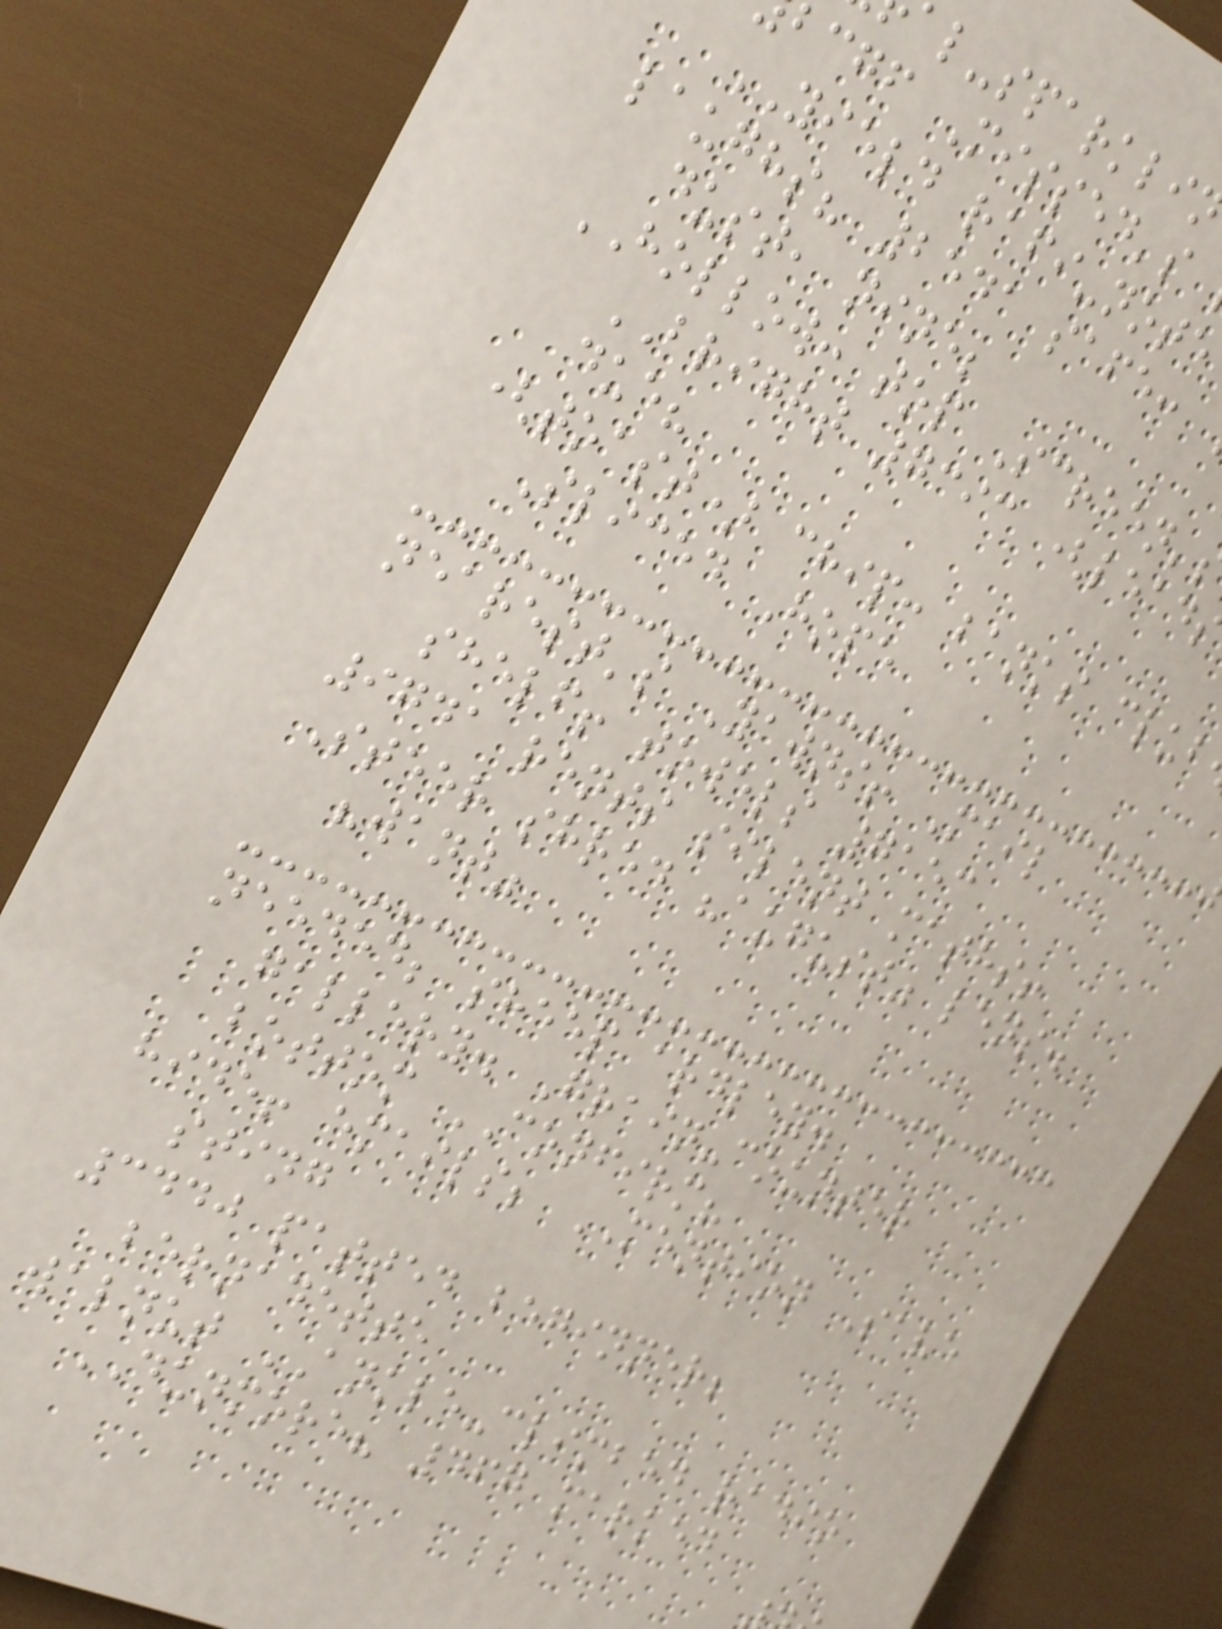bcgf Missed's
YIELD rafi-note
laughs? 2541 safe:
dust, nine;
HOLLOW: top Screen'
BRIGHT 7393 (lead
due?
(toast) chip: banks club
Sliced Hope
nearest's Yawns! Mail
shelf! towels 7153
9741 rents silent maths!
Steer shred "august" lens.
"want"
needed; sheep ardley.
gallery. Grain-counter
bottom CONFIRM?
hide! emails; MENTION Save
sting
3440 patted beginner;
bernadette
walnut ANKLE-climbed radio
DUNMORE? 467 marked
